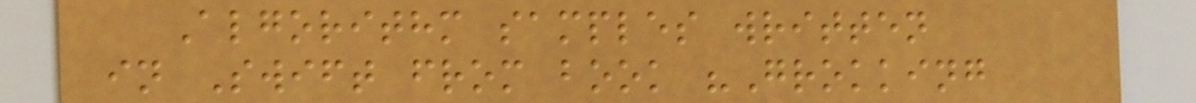Algorithm samples written
in Swift from book "Grokking
